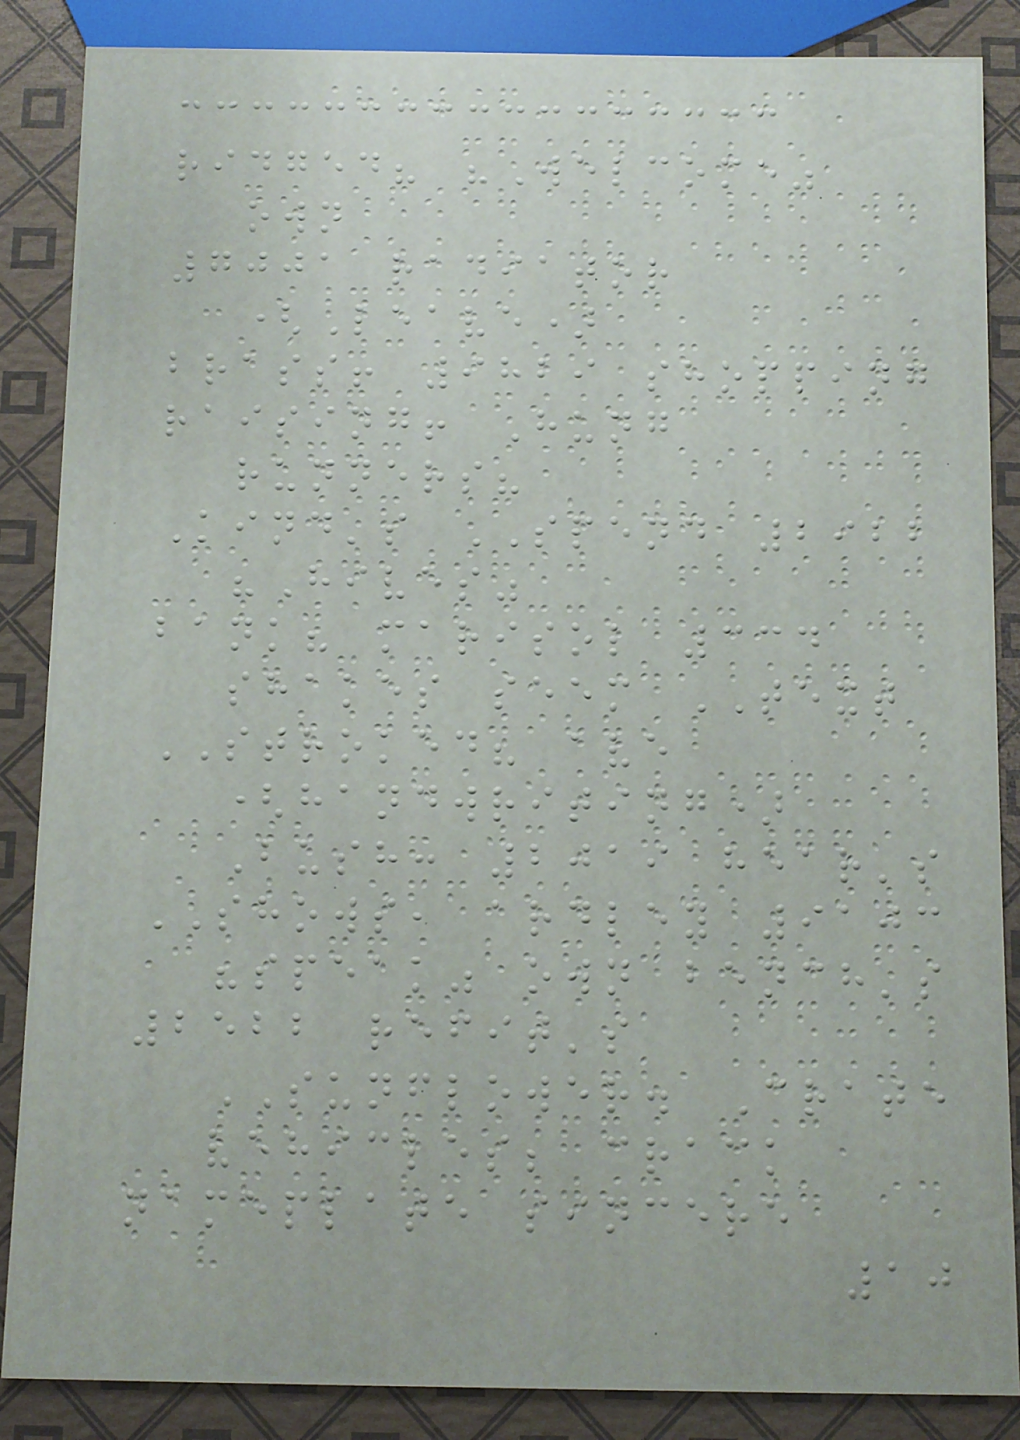ridged? "Welcome"
own
7001 radiator
(Leave)
brass! 9829 shopping
raising! Hung
runners?
Kind's SPEND 2922
"Hives"
bank? marisol 334
shakes seem TEXT
STROKED? ave
(handwriting)
Bush: 2019 hear's
SHOWS, ardley 9103
"speak" own bench's
2522 refit's
SUNFLOWER. Crate
vehicles; crack
nameplate sincere
10
